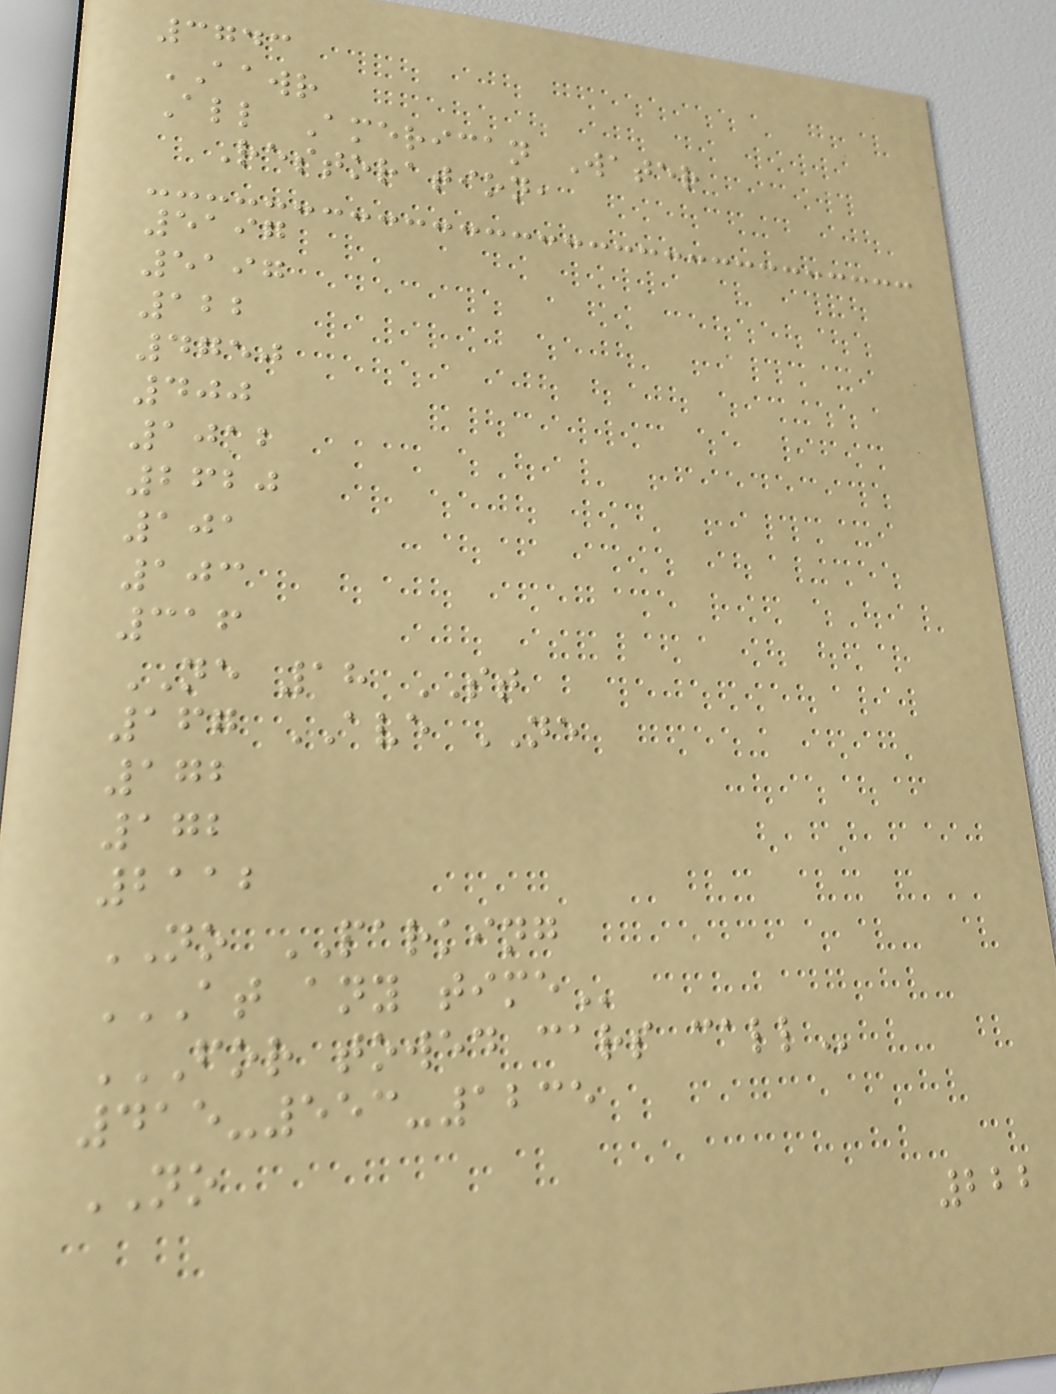3743
AAWR
All American Water
Restoration,
5197
5197
122
4750
400
1012
2620
101
103
316
NE 18 ST
167 AVE NE
172
172
2112
NO PARKING
AT ANY TIME
FOR TOWED CARS CALL
415-553-1235
NO
222
